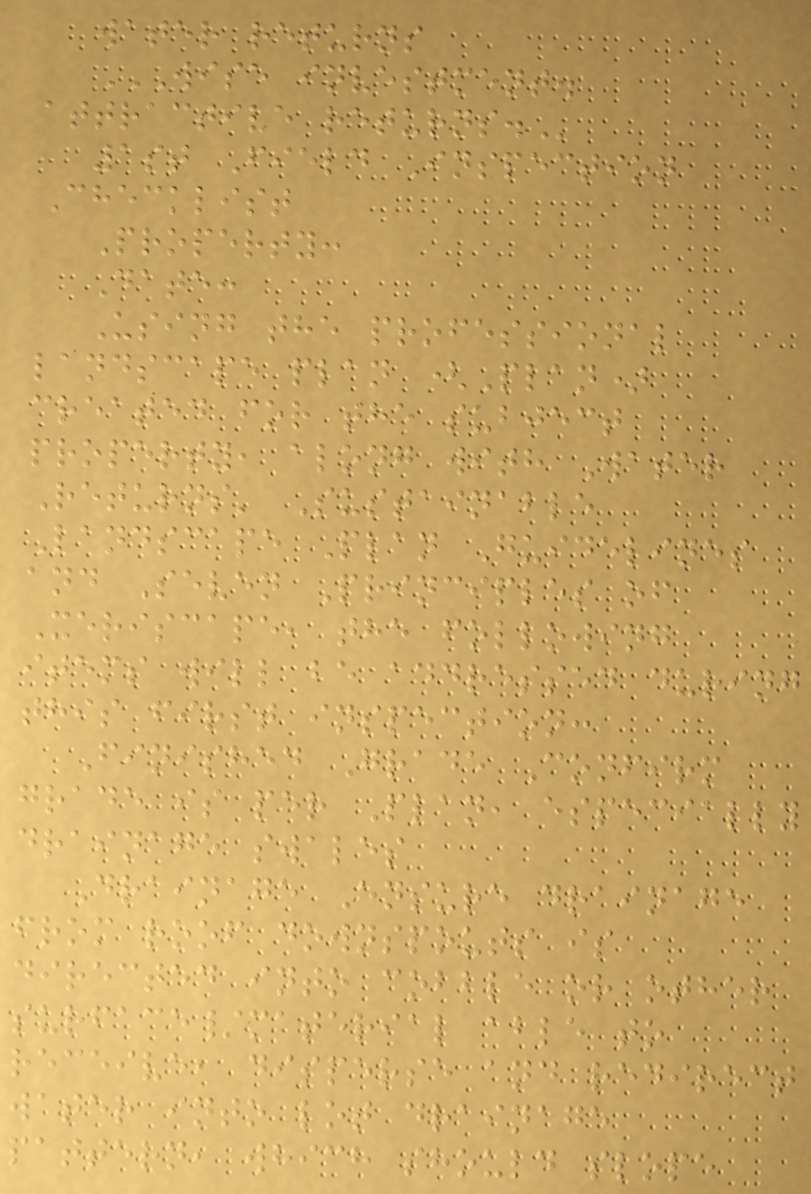water returns
WISE INVESTMENT.
ATTRACTIVE RETURNS.
1st Field Inspection
Checklist
Property:
Date:
Using the professional
landscape plan (Plan)
created for the subject
property, along with Water
Returns' Sustainable
Landscape Plan Guidelines
and Seven Principles of
Xeriscape, the following
items will be addressed during
this first inspection:
Finished Grade Confirm
grade is per Plan, especially
drainage swales
Drainage Ensure drainage
from roof downspouts is
directed into cobble or other
surface/material able to
receive, disperse and redirect
water into lot drainage
pattern, which should slope
